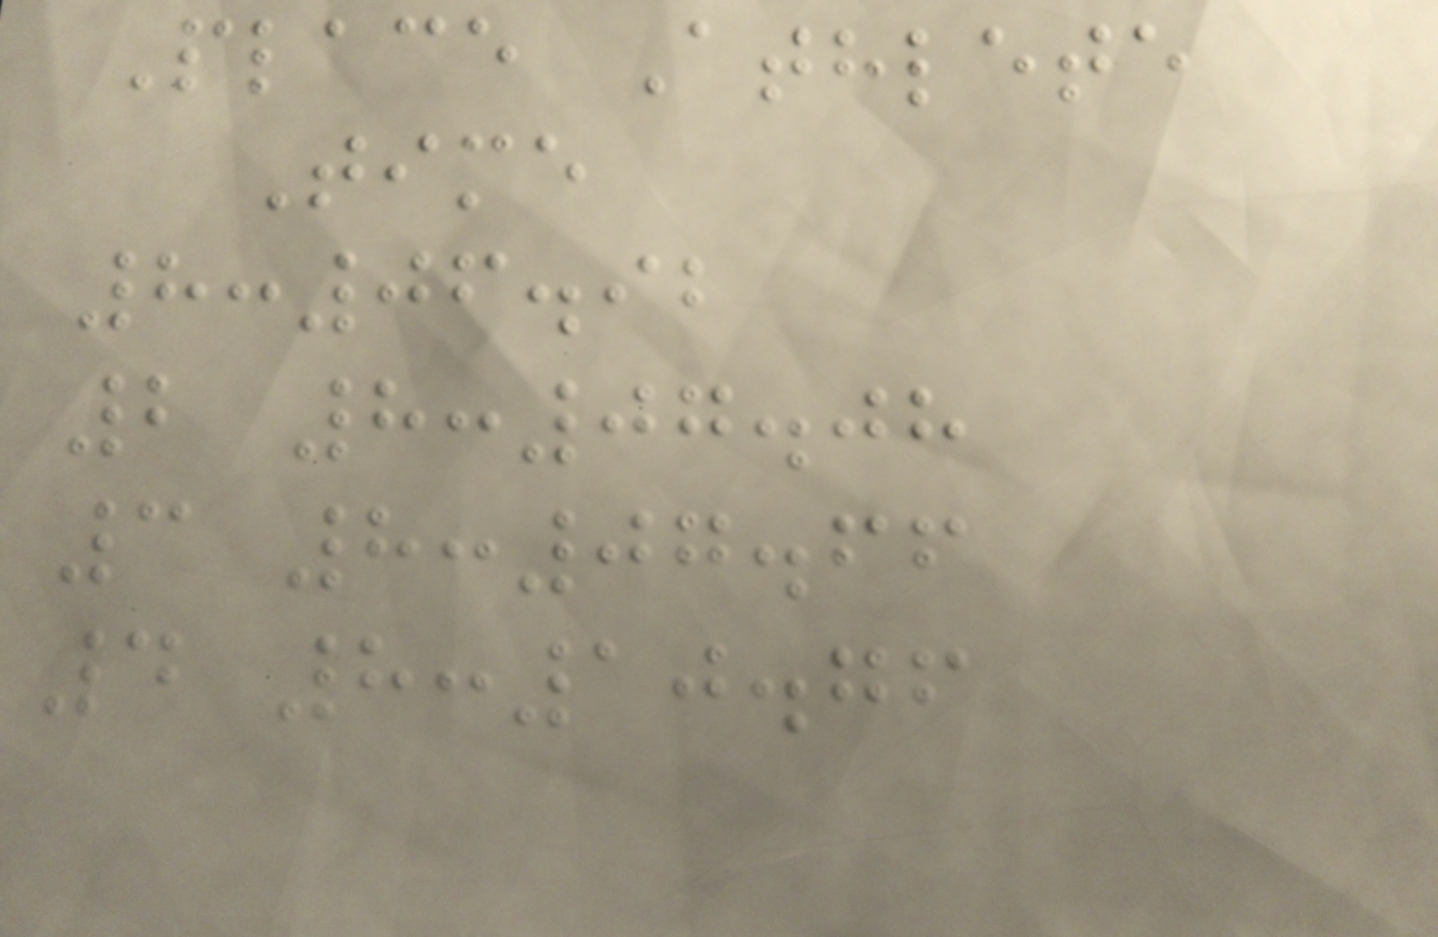Place Athlete
Time
8:06.92
2 8:07.08
3 8:07.66
4 8:10.76
